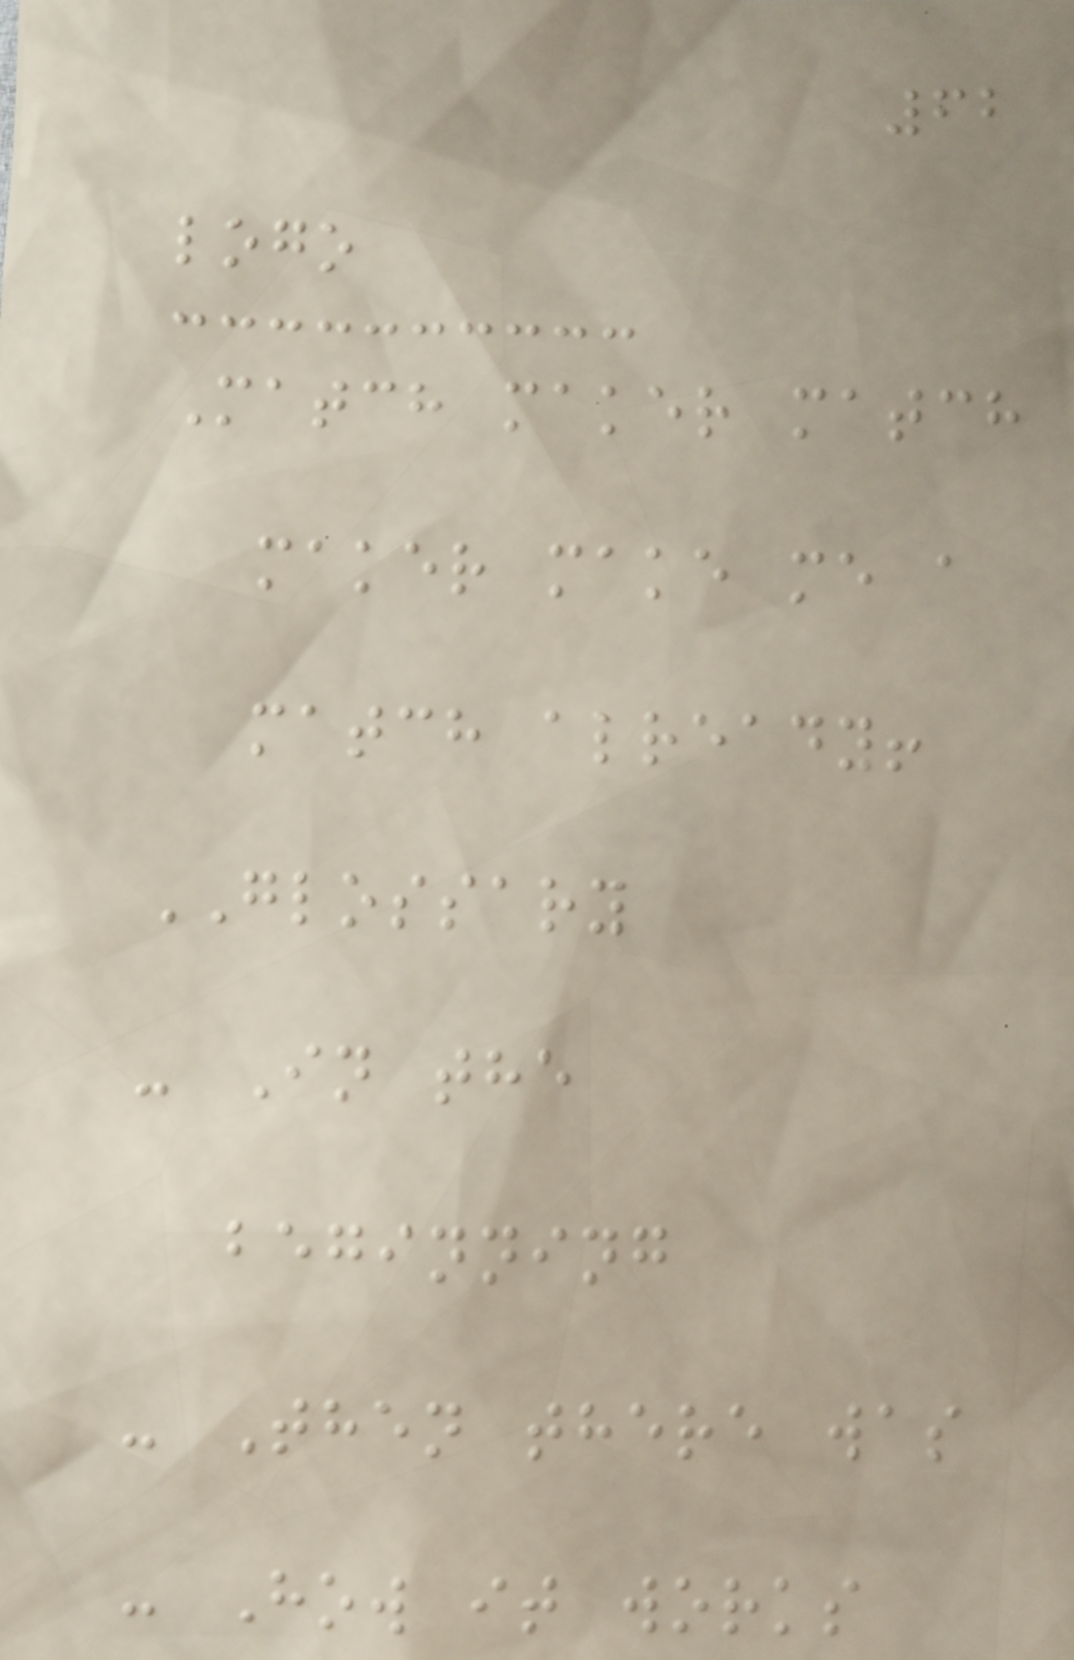62
logo
Match maker match
maker make me a
match already!
GLOSSARY
- In the
beginning
- Then there was
- How it works
